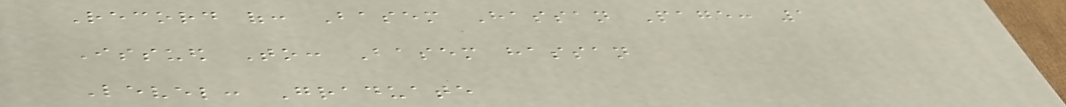Record of: Basem Hassan Page: 1
Issued To: Basem hassan
Level: Graduate
